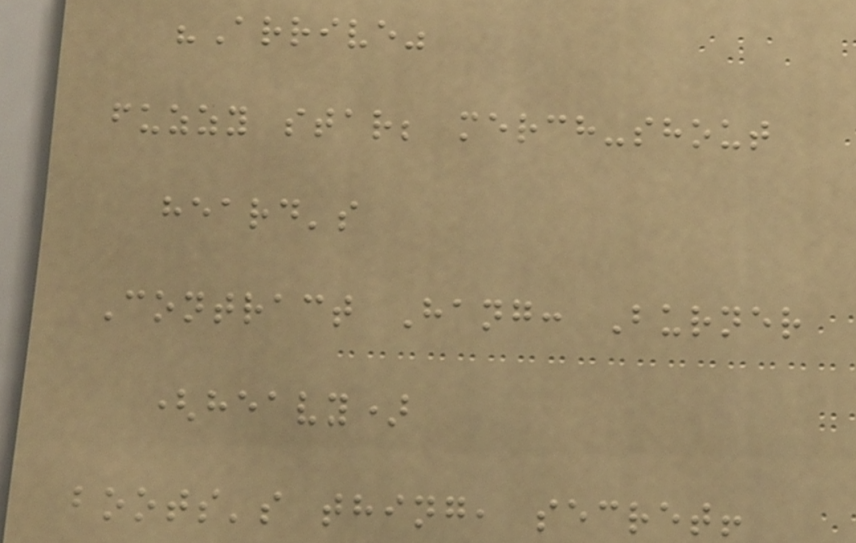"Arrive"
fuzzy star; merch-shout
heard's
Contract Hang: Burner
(heavy)
boots's thing, secret!
